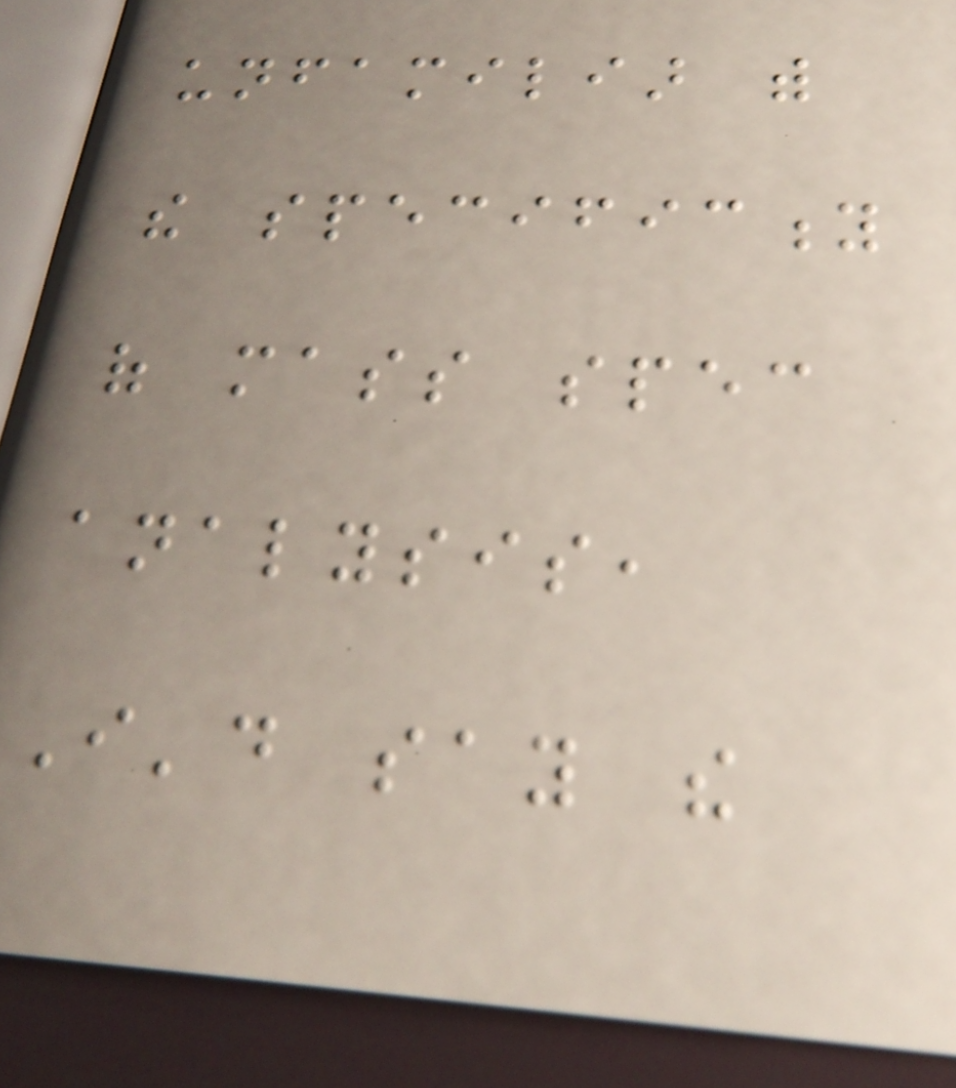unfamiliar with
the specificity
of mass spec
analysis,
I'd say the
